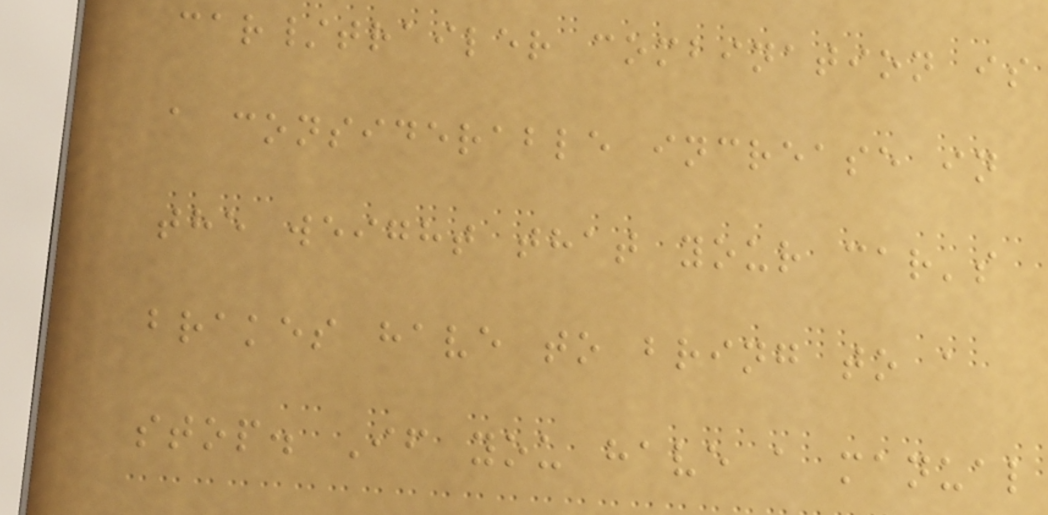car/trailer combination is
a considerable increase in
the weight that your car's
brakes have to bring to a
stop. If you have a manual
